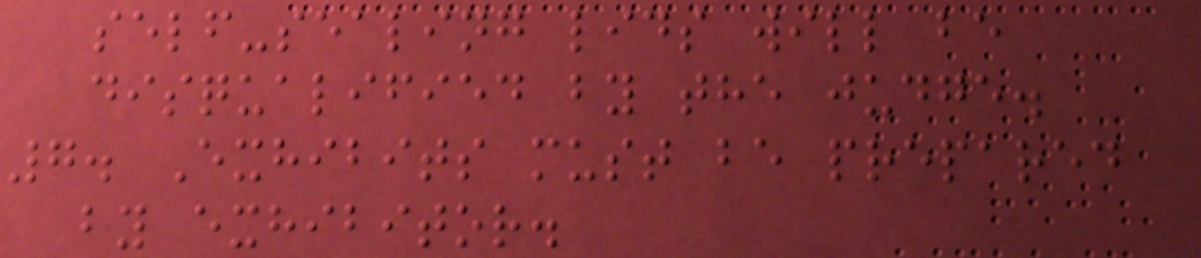self-sealing lids will be
disqualified by the judge.
7. Exhibits must be prepared
by exhibitor.
